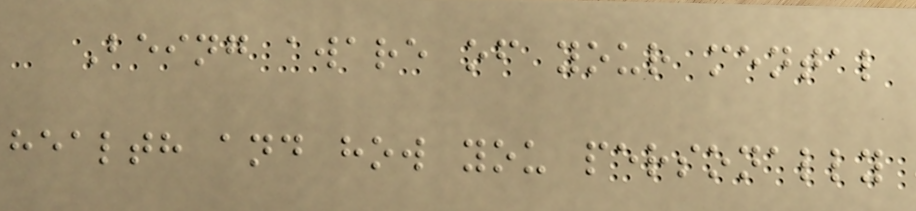Being aware of your mental
health and how you personally
